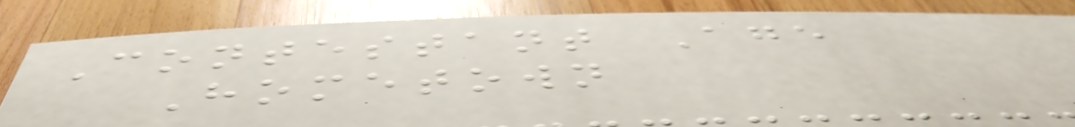Contestant Age
Hometown
